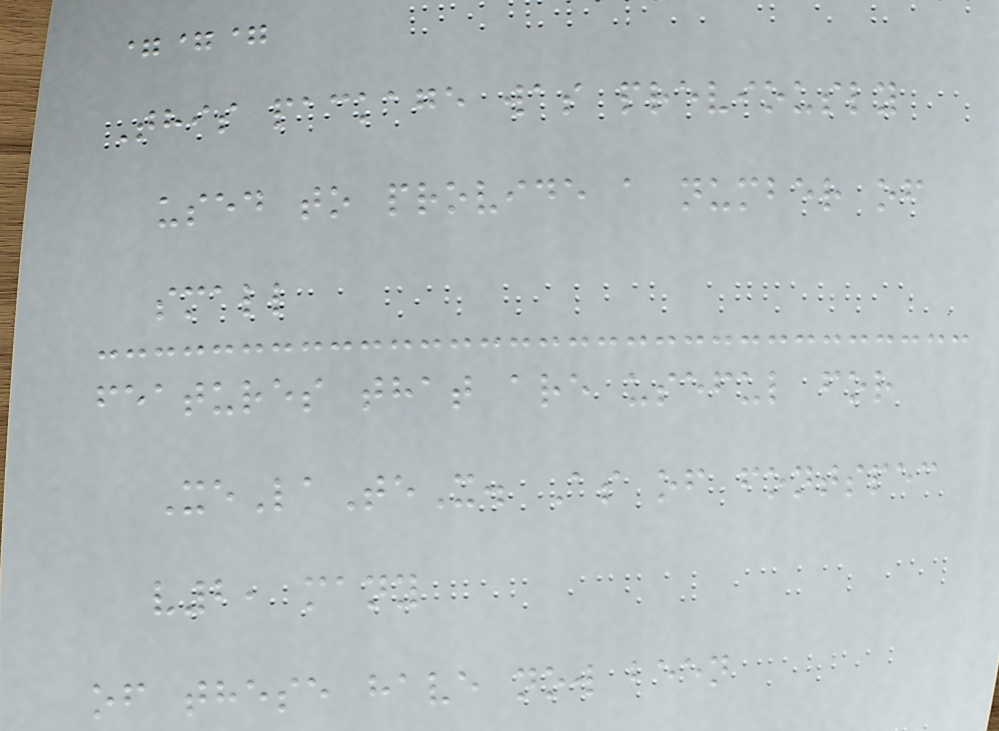===
This package was previously
used to provide a number of
small
features that are useful for
XeLaTeX. As of fontspec
v2, many
of these have now been
